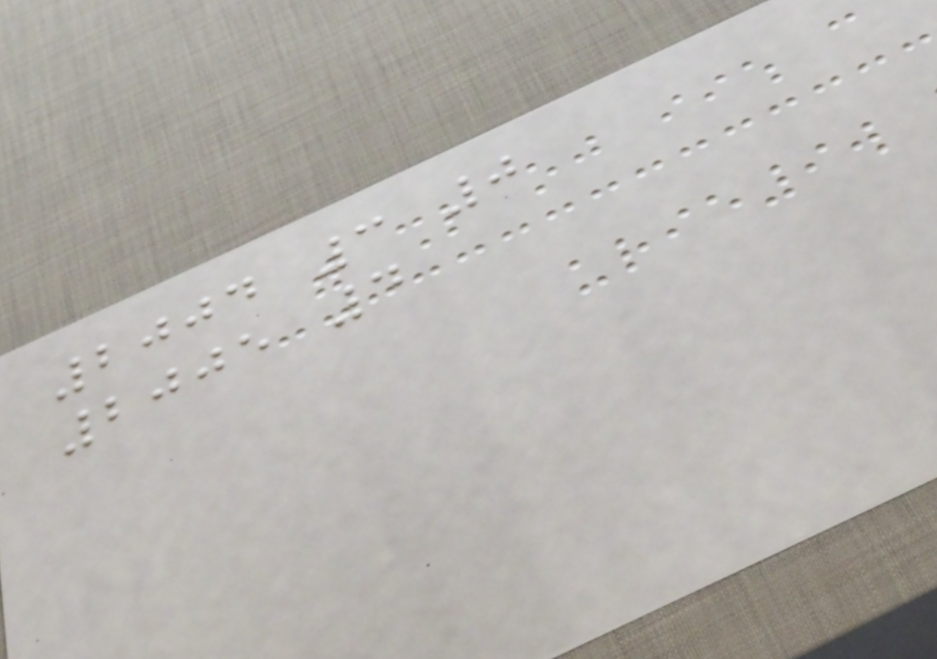2004 3 0
2005 4
